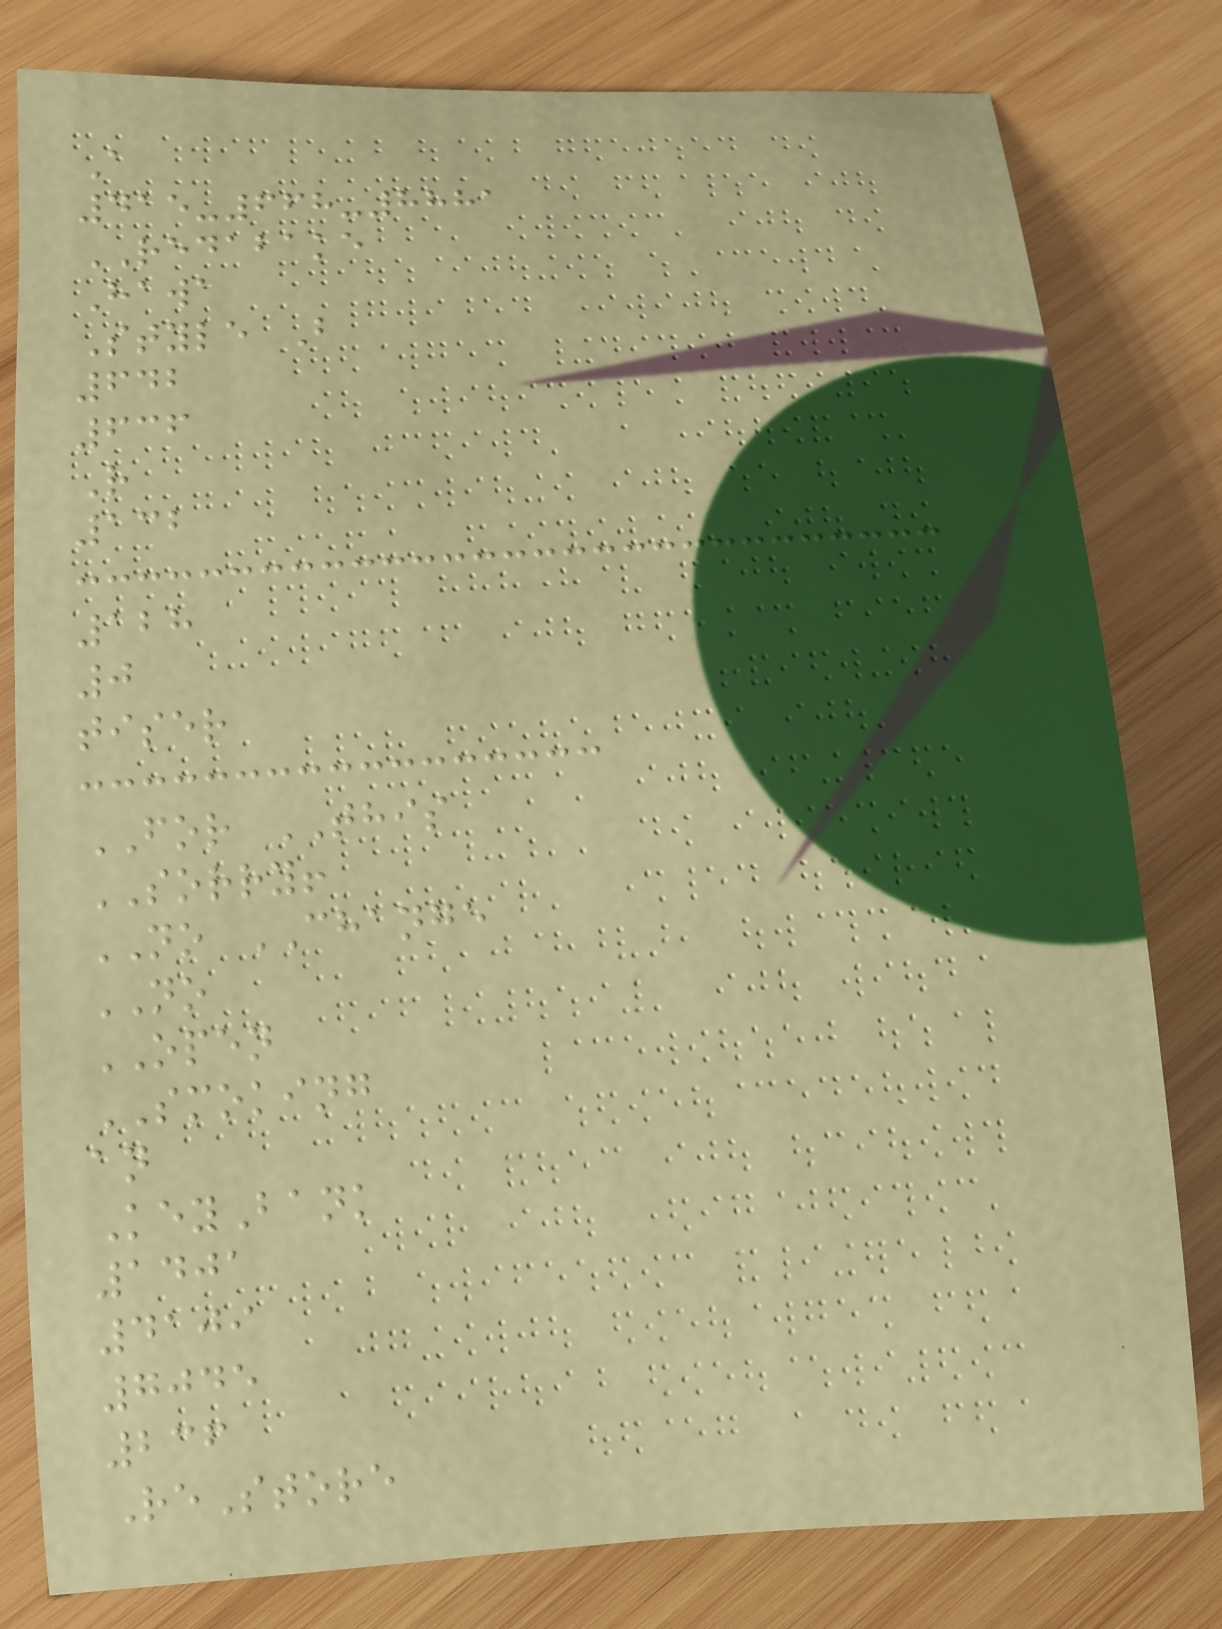A
415-668-8881
REDABAKE
Hawa
Style B
642
636
R
132
128
0
tiser
FOR THIS
SORRY!
NO CHANGE
NO
OPEN
SMOKING
an
KeyBank
1401
4109
7045
236
ReStore
